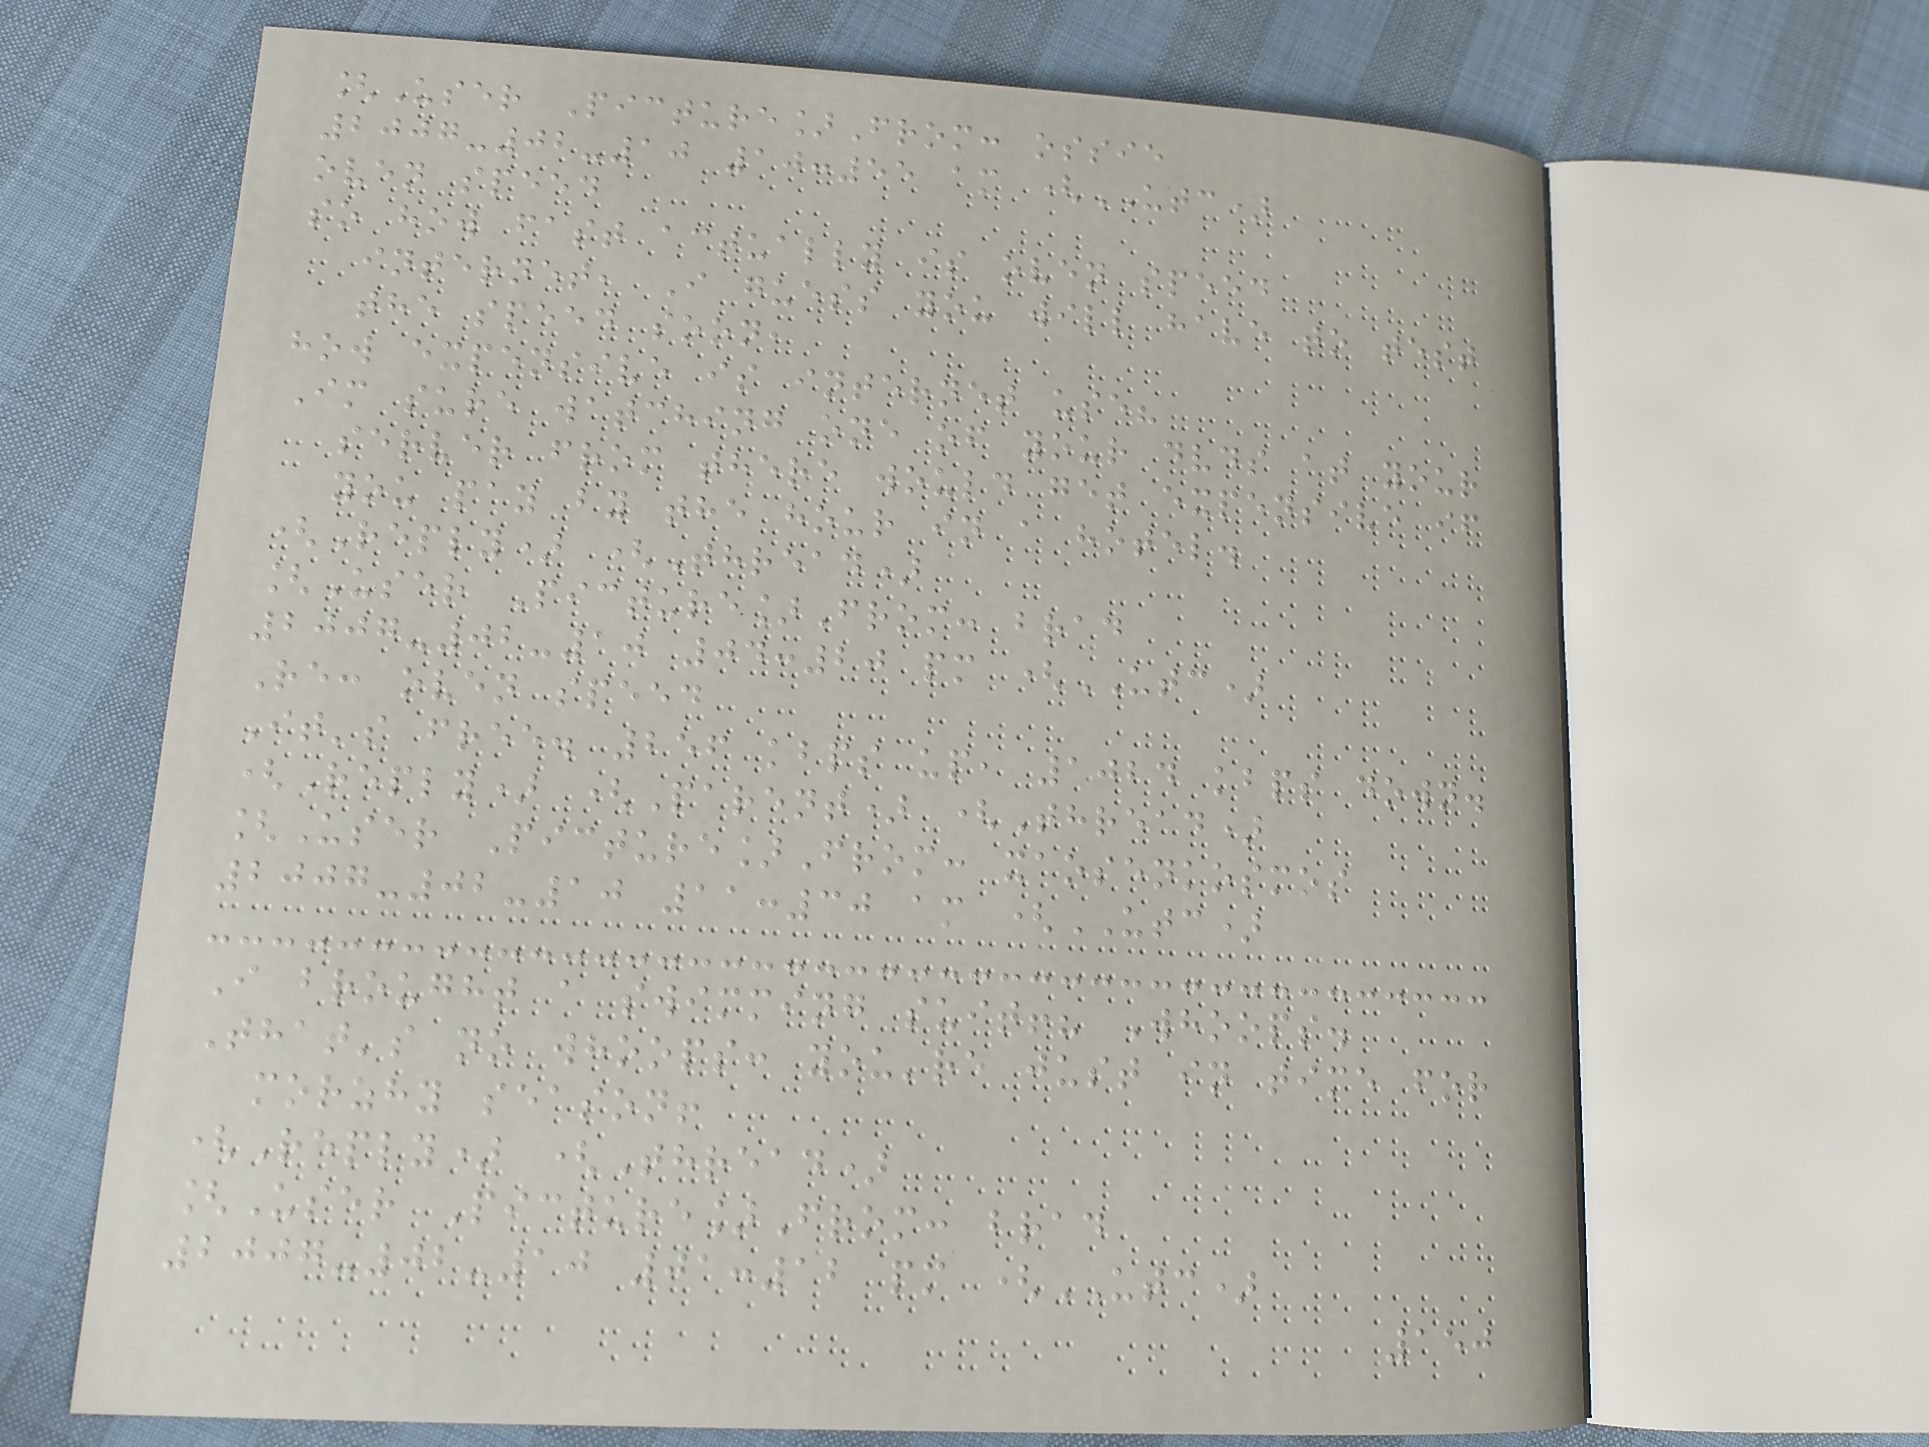[User Picture]From: ossie
2007-02-10 10:55 am (UTC)
oven speed
so how fast actually is oven speed
internet, I guess you will have to test
the speed soon,
how expensive is internet use?
Im sure watching one of your dvds at your
server from there would get expensive if
you pay by the hour in a hotel.
(Reply) (Thread)
[User Picture]From: brad
2007-02-10 04:20 pm (UTC)
Re: oven speed
It's free. 256 kbps up, 1024 kbps down.
(Reply) (Parent) (Thread)
[User Picture]From: xaosenkosmos
2007-02-10 11:30 am (UTC)
I brought a swimming suit!? Whoops.
That's no whoops: you're just in time for
morzhy season!
(Reply) (Thread)
[User Picture]From: brad
2007-02-10 01:12 pm (UTC)
150
